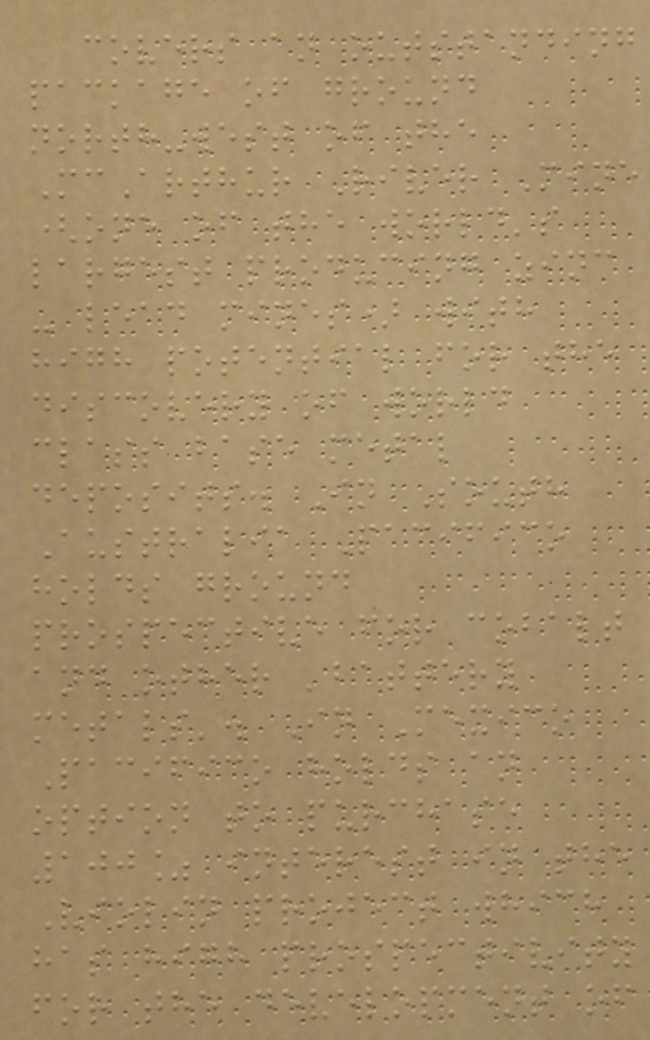covers an outstanding
package of ground
north-west of the
McArthur River Mine
(one of the world's
largest producing zinc
- lead mines) with
high potential for the
discovery of world
class base metal
deposits. In South
Australia Pacifico
holds ground
prospective for cobalt
and other 'battery
metals'. In Mexico
Pacifico holds an
option to purchase
100% interest in the
Violin project which
has high prospectivity
for the development of
